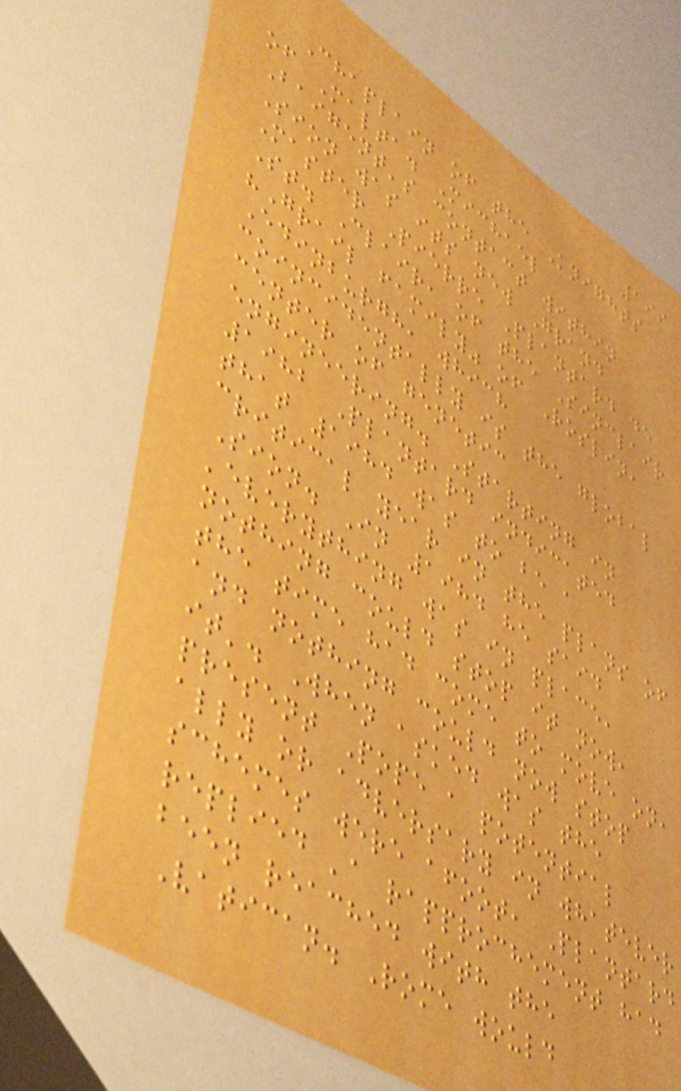199
Chaplain of the Knights
of Malta. Michael
Baigent's contact within
Sion was its new Grand
Master Pierre Plantard de
St. Clair, of the Sinclair
"Grail family" of Roslin,
Edinburgh, which
coincidentally is the global
center of genetic
engineering. Starting in
1982 Plantard indicated
that 1984 was to be a
critical year in the plans of
Sion. In 1984 he said
'everything was in place,
nothing could stop it now,
the time had come to move on,
and nothing could now stop
it'. When asked was the
present Pope a potential
ally or adversary in whatever
schemes were afoot, Plantard
replied 'a rapprochement had
been reached with the
Vatican. Rome would
